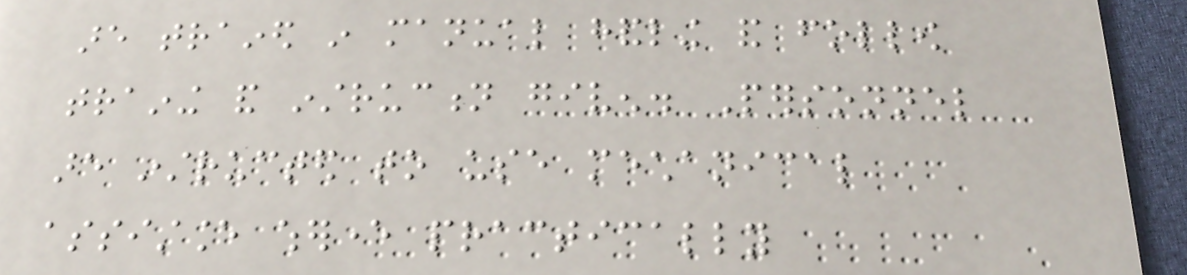are trained in manual handling and follow
training and instruction given. Personnel
are instructed to use mechanical
assistance wherever practically
